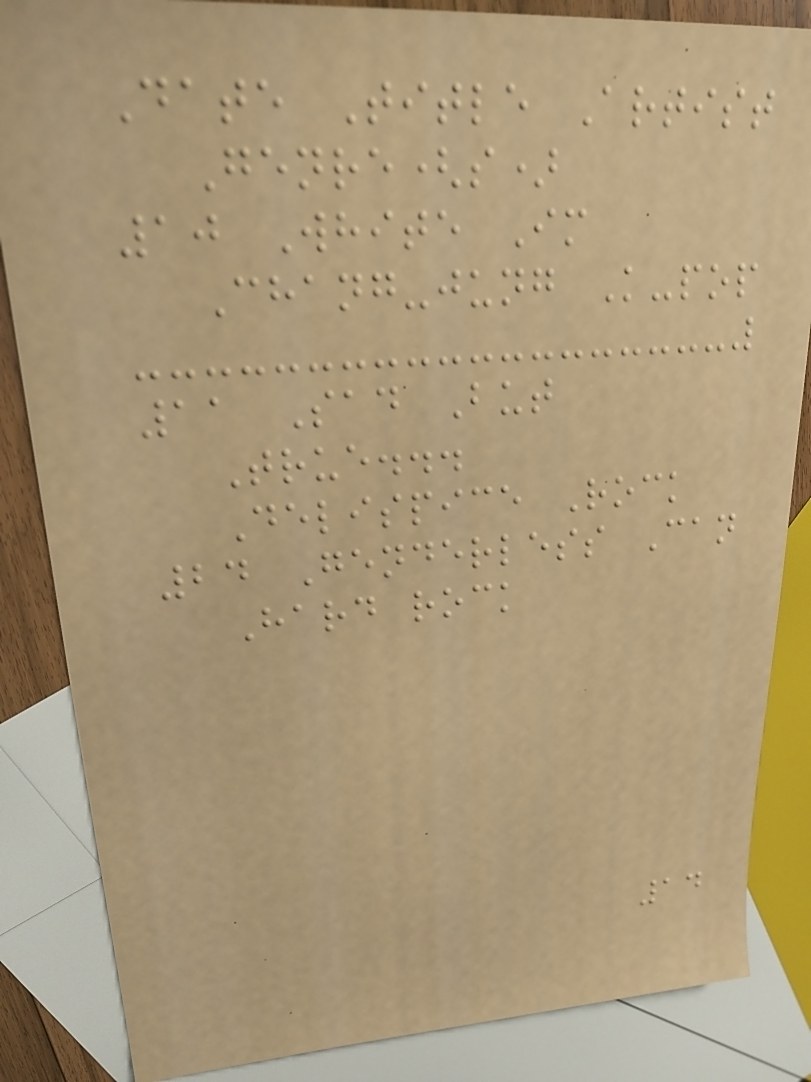Date Title Artist
Genre(s)
10 White Im
Chang-jung K-pop
11 Sad But
True...
Delispice Rock
24 Genderless Can
Hard rock
14
